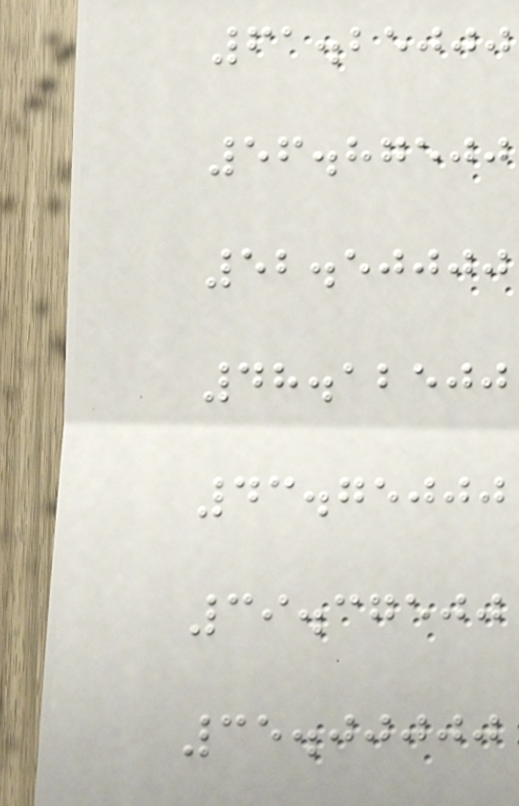61.25000
56.87500
52.50000
48.12500
43.75000
39.37500
35.00000
